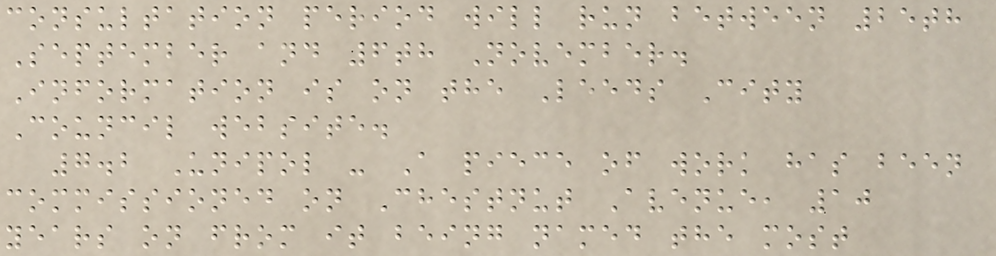consultation period will run between 25th
September and 6th November.
Information is on the Leeds City
Council website.
7.2 Unipol - A piece of work has been
commissioned on Chestnut Avenue, 10
years on from it being named the most
